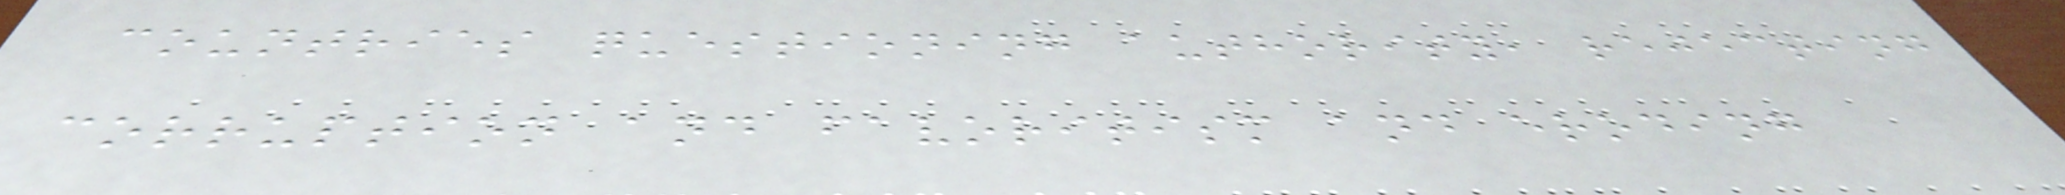countries questioning authority, rejecting
corruption and favoritism and eroding
